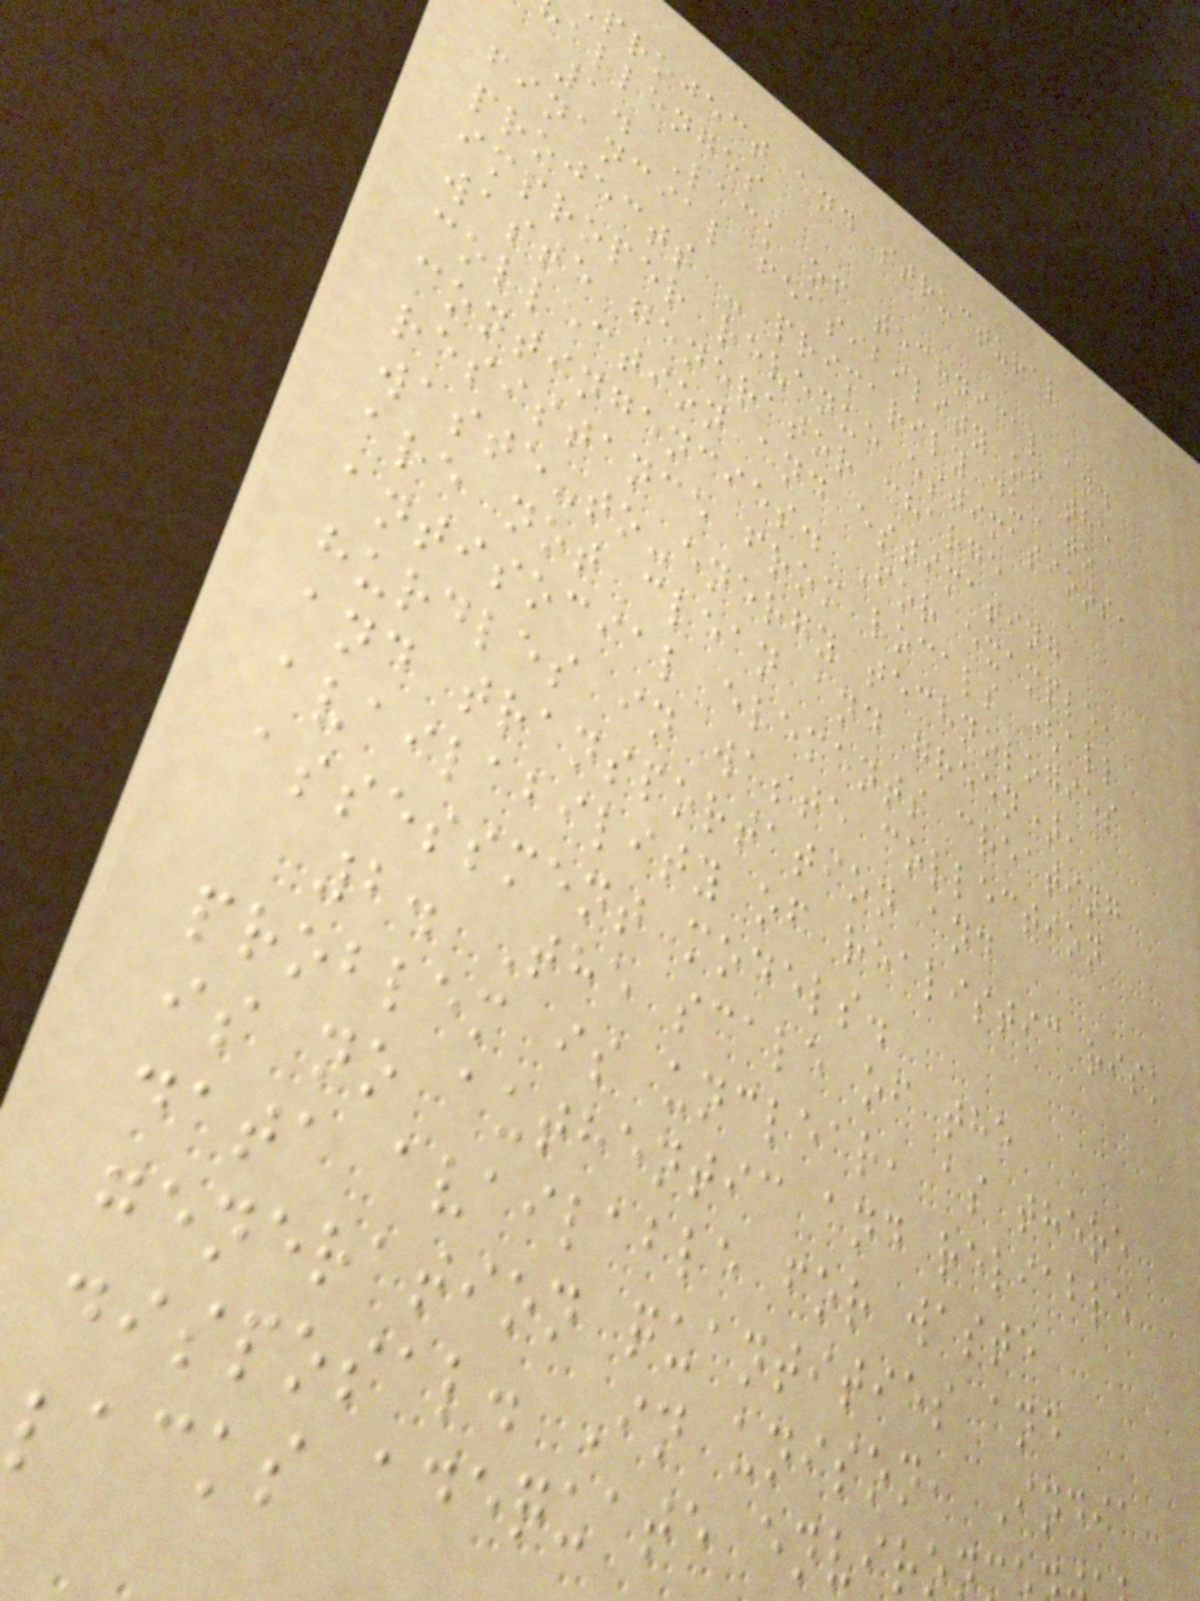project and structural
allenges
1. Lack of technical and
financial feasibility of the
projects - primarily due to
improper revenue estimations,
waste generator charge
collection and estimating
contingencies. For example,
resistance from locals (all
waste-to-energy technologies
are not clean and green),
antisocial elements creating
hurdles in waste collection
and transportation and
availability of realistic risk
assessment models.
2. The scale of the
problem is unclear, as there
is no authentic and reliable
data available for waste
generation quantities and
disposal. In unison, India
lacks adequate enviro
